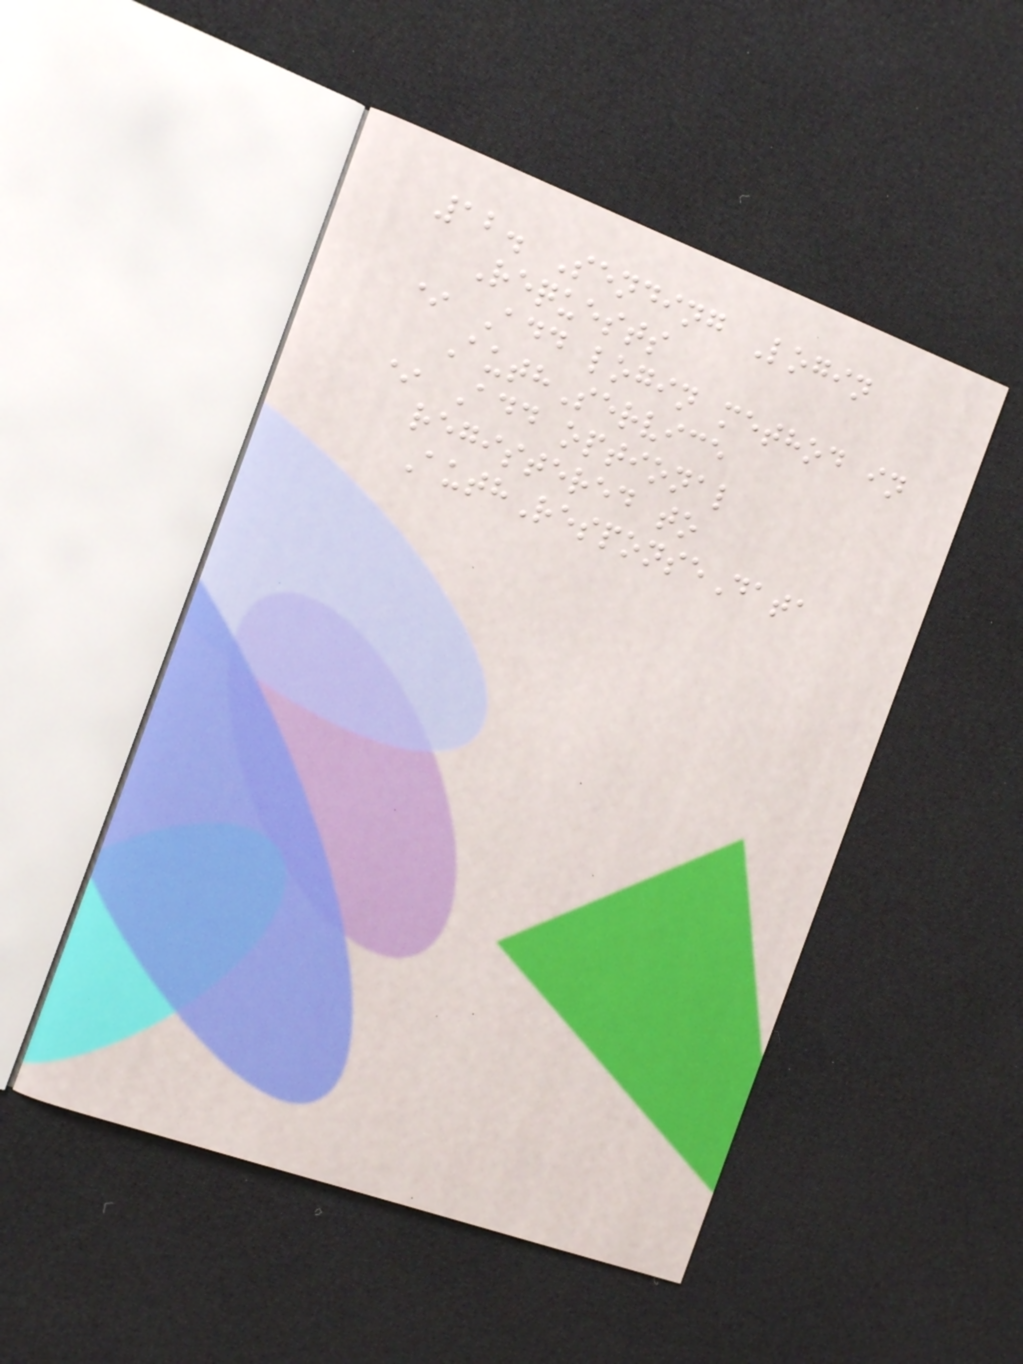12. Sending Login
Requests
* Add login method in
AuthService
* Add optional
registered to
AuthResponseData
